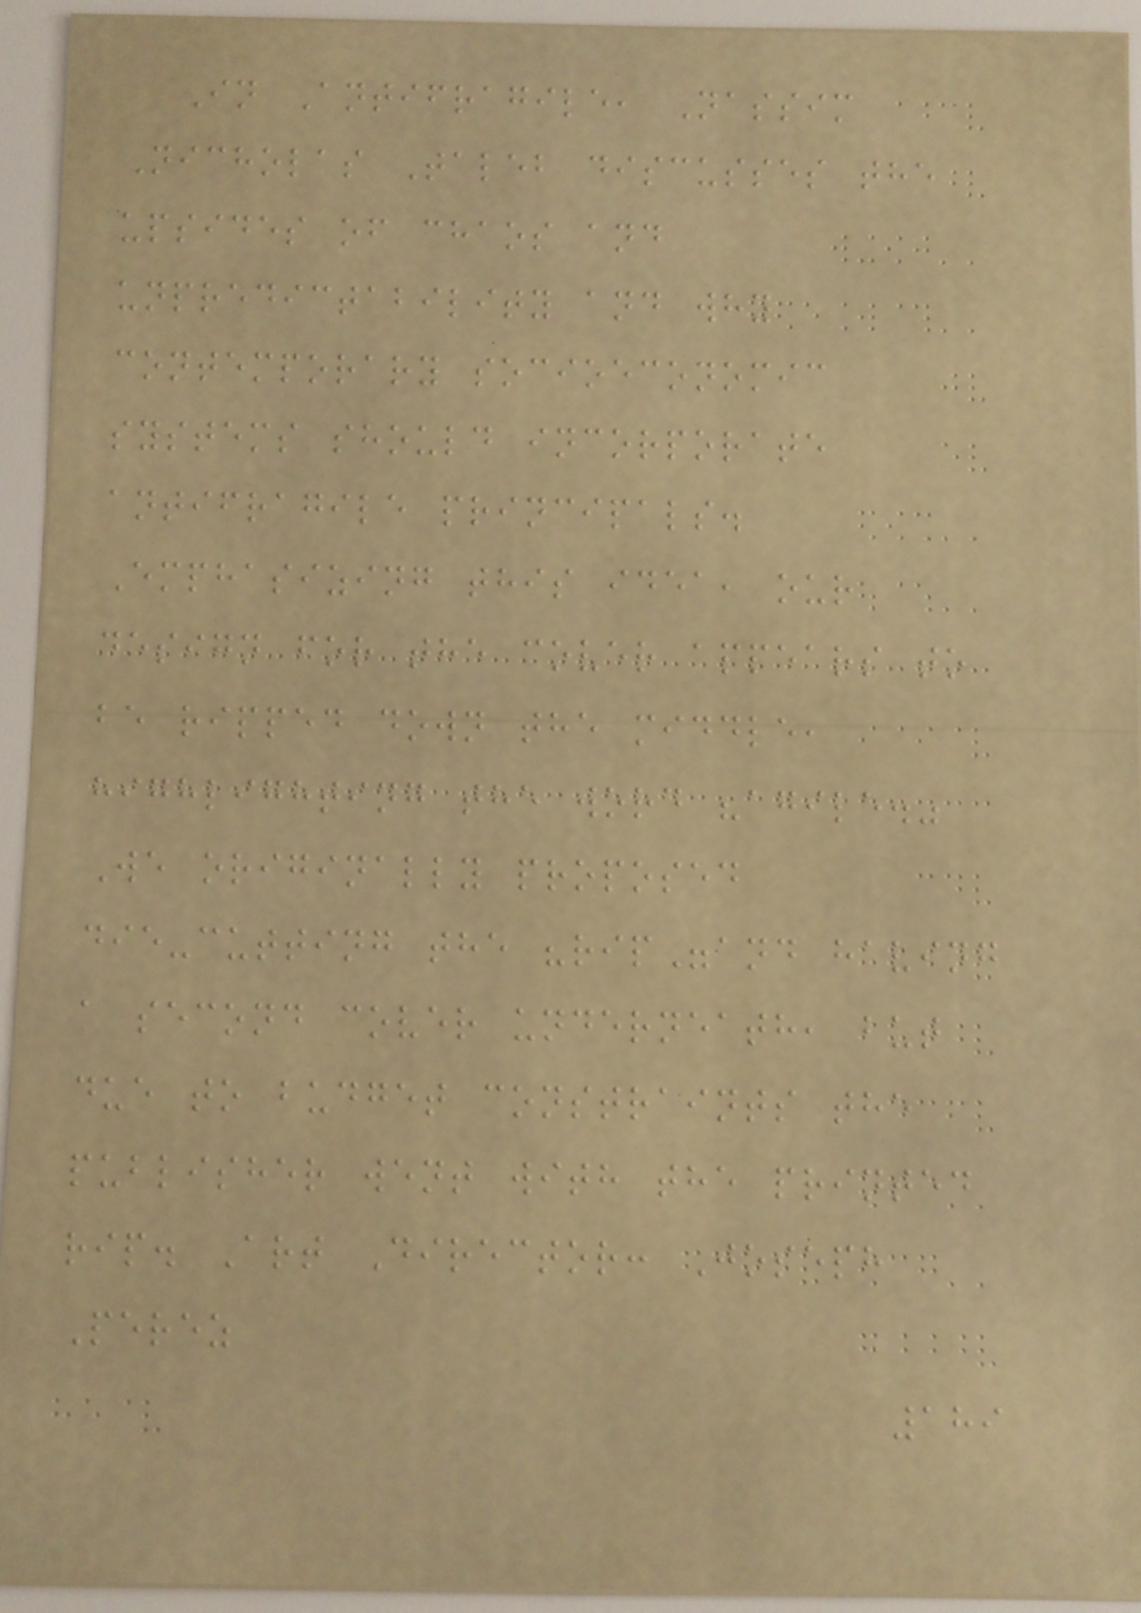In Antifragile, Nassim
Nicholas Taleb discusses the
upsides of chaos and
unpredictability and why
contemporary socioeconomic
systems should incorporate
antifragile principals.
Emphasizing this idea, our
design for the cover appears to
be ripped down the middle,
highlighting the word "agile."
We originally proposed
die-cutting the "rip"and having
a second cover underneath, but
due to budget constraints the
publisher went with the printed
rip. Art Director: Joseph
Perez
189
